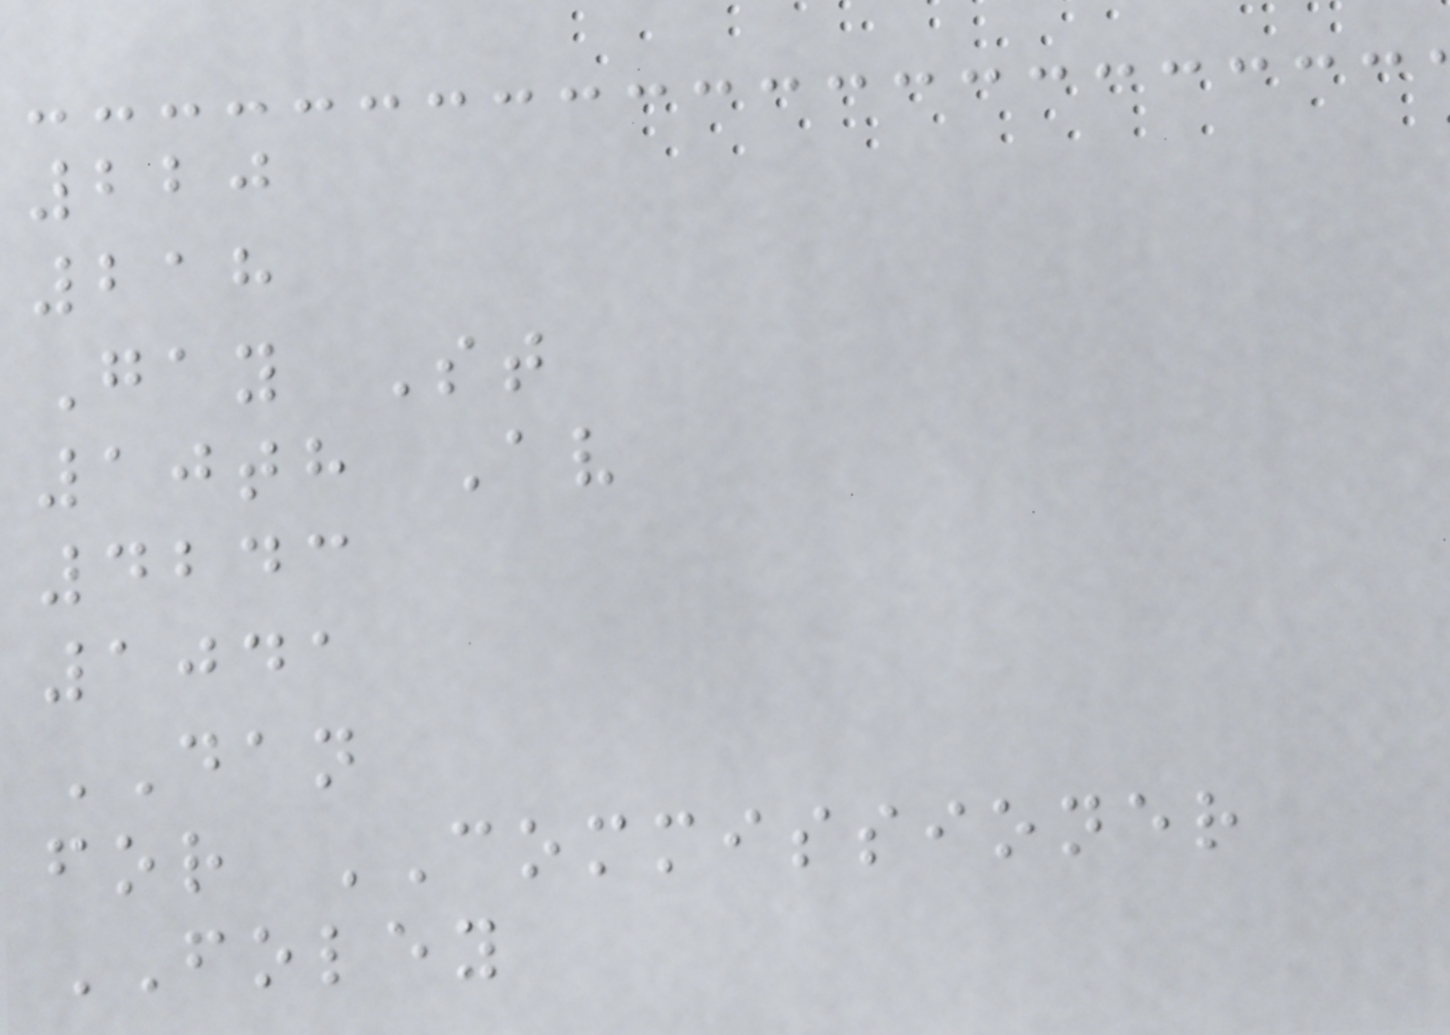220
218
Gay St
10th Av
4243
1041
DAN
for COMMISSIONER
FOLEY
